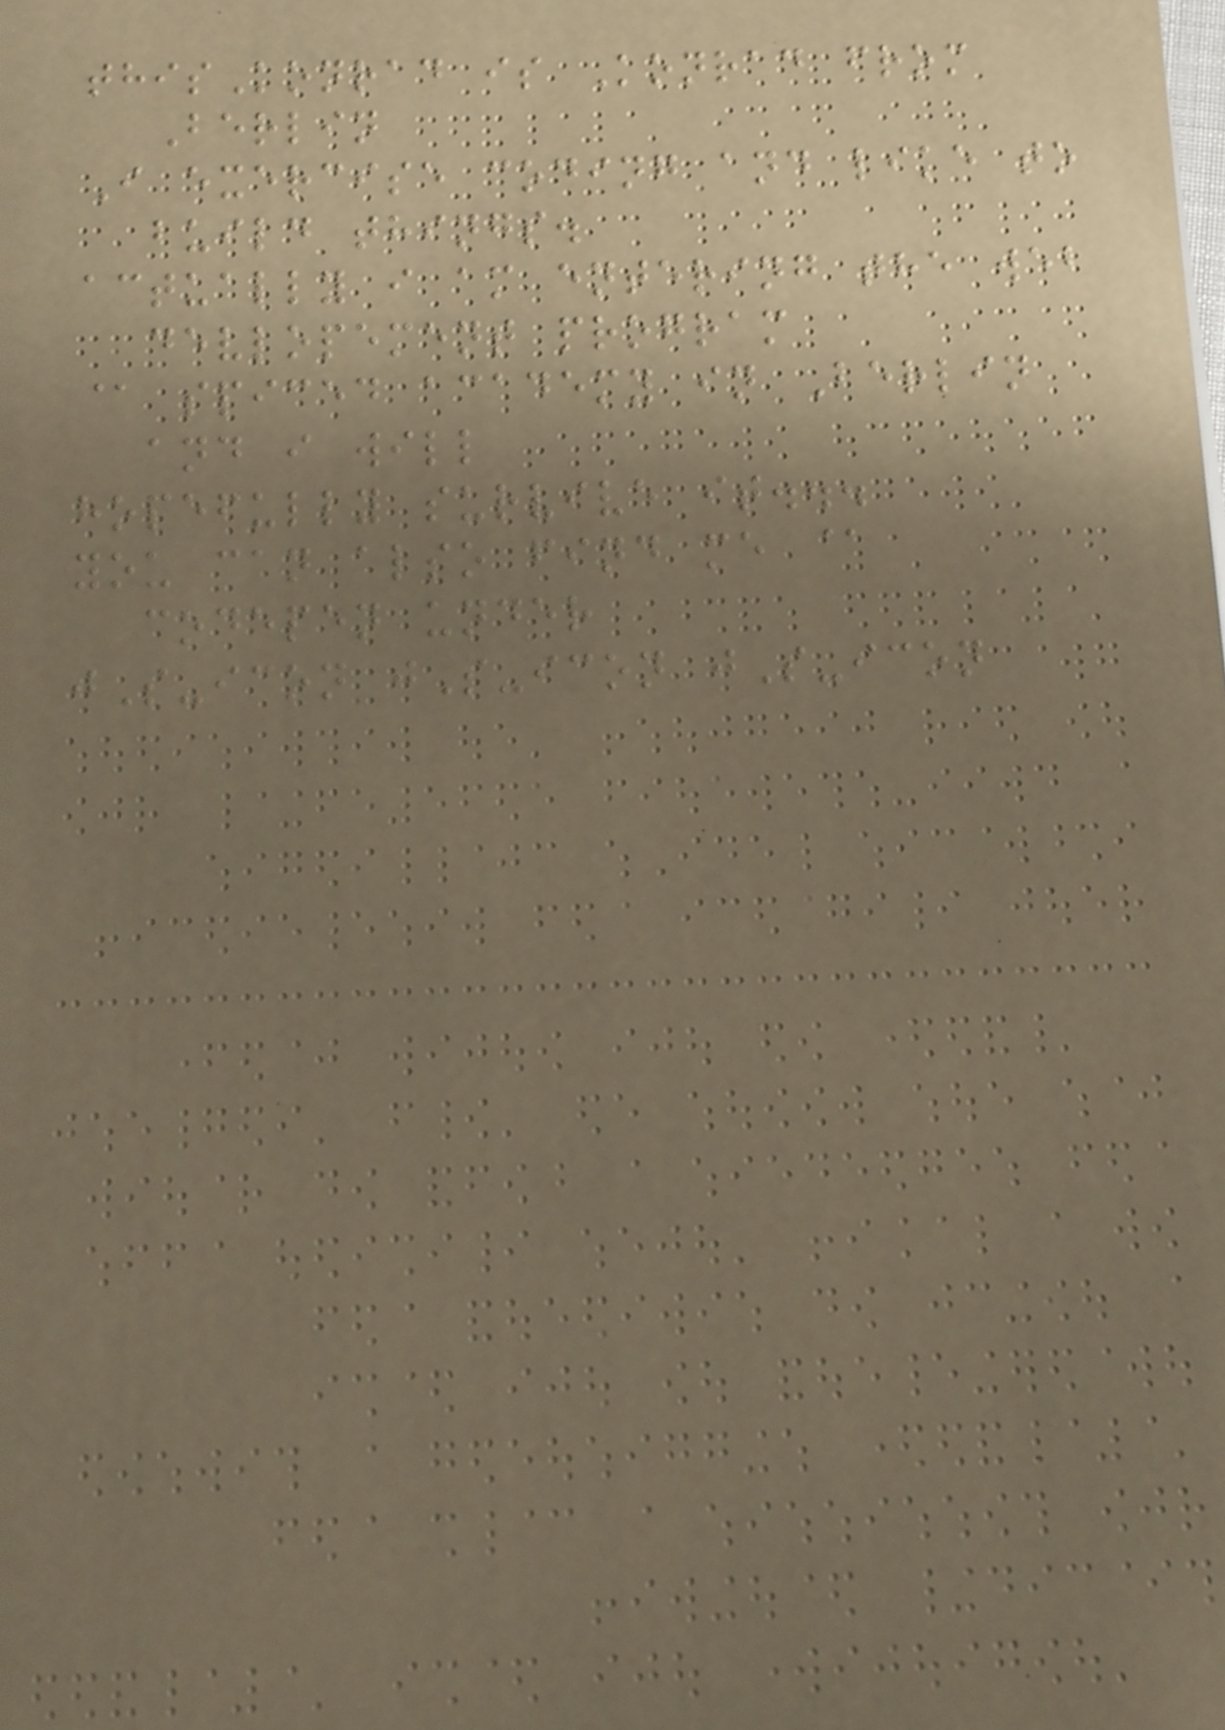thisKonrad is Konrad from
Berlin
I exercise coding and like to
build things.
actually i am entering the web
devlopement program
@ spiced academy in Berlin
and i will
hopefully survive it...
you can also find me @
codepen under
jS-icon jS-icon jS-icon
